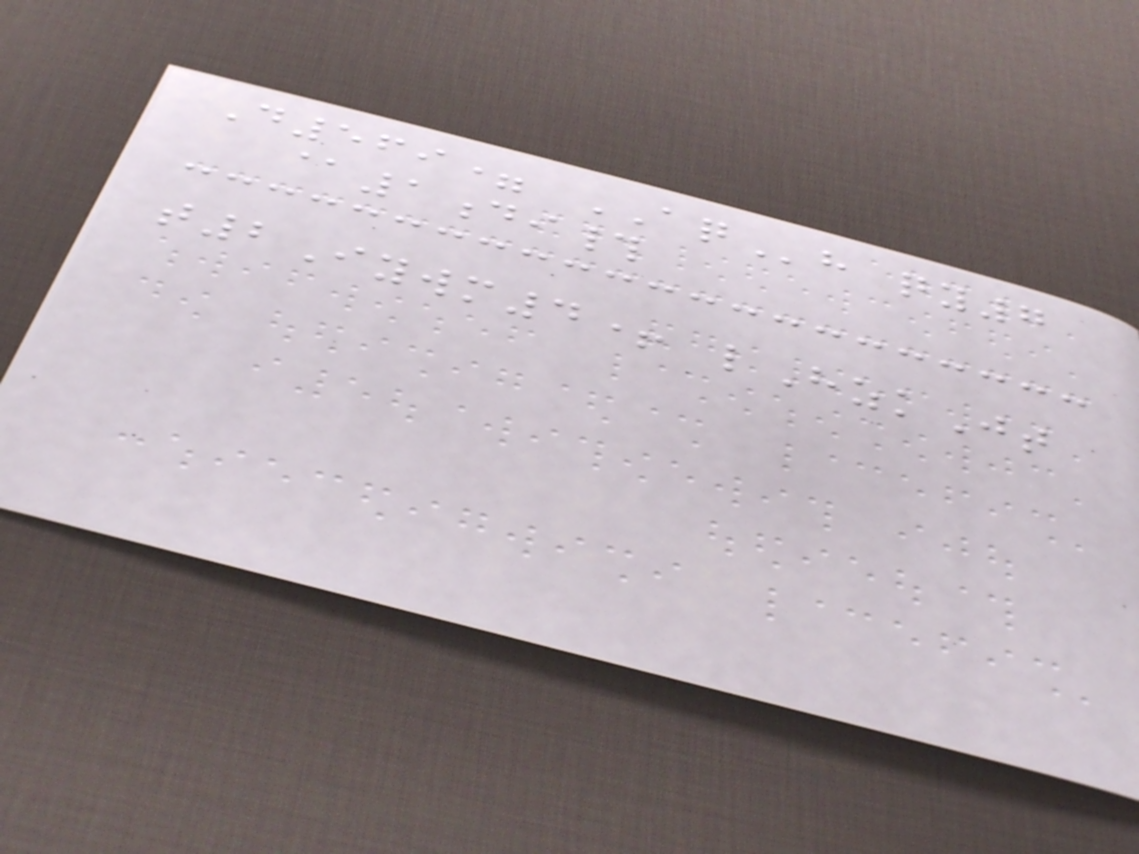D569= AQh qy7
@1di#
t2Iywm4+ lHzkJt
